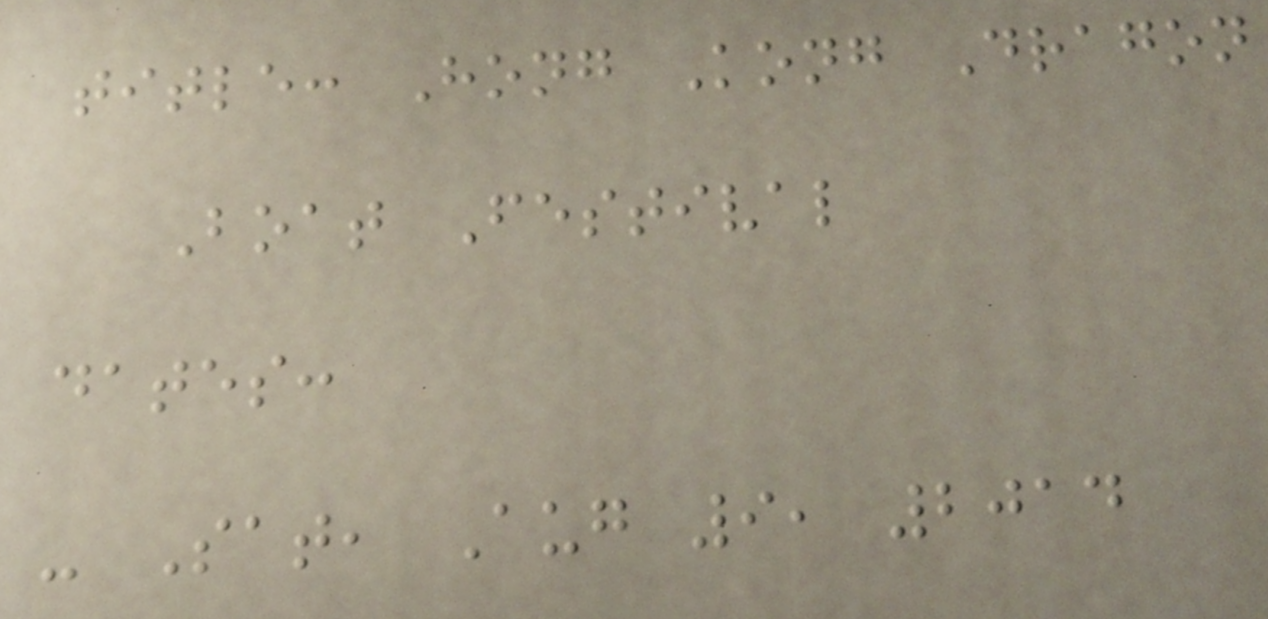title: Hong Kong Dragon
Boat Festival
dates:
- Sat, Aug 9, 2014
